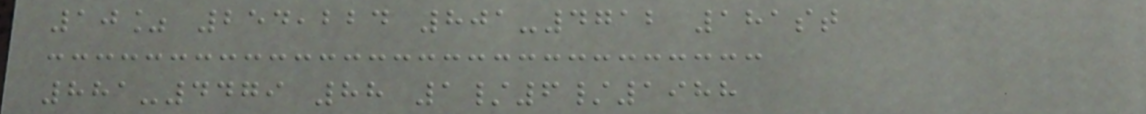10% 254,224 801-4712 181st
881-4479 88 1/6/1988
